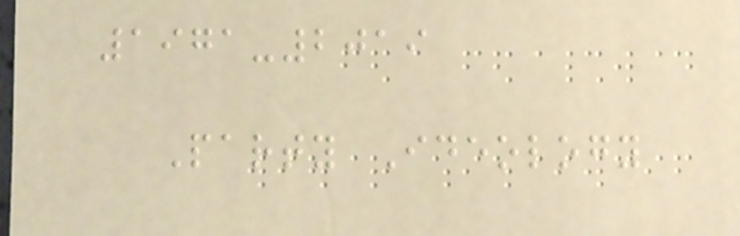1971-2019
Party Ideology
